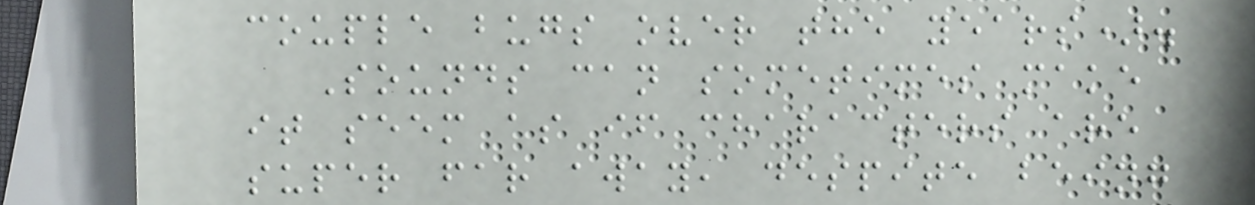couple bugs over the years).
Sounds can sometimes make
it seem as if characters are
super far away, despite being
